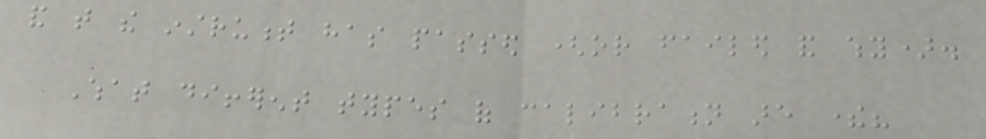and that the instrument has passed (or failed and why).
What different types of calibration are there?
